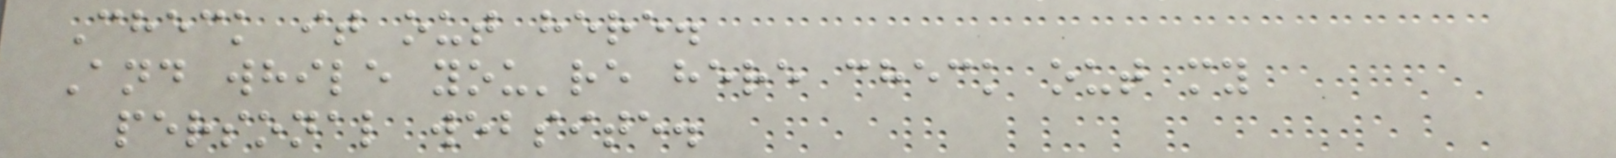Check it out here.
And while you're here check out my
personal website.
